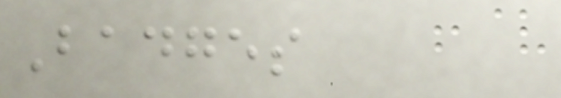Badges
